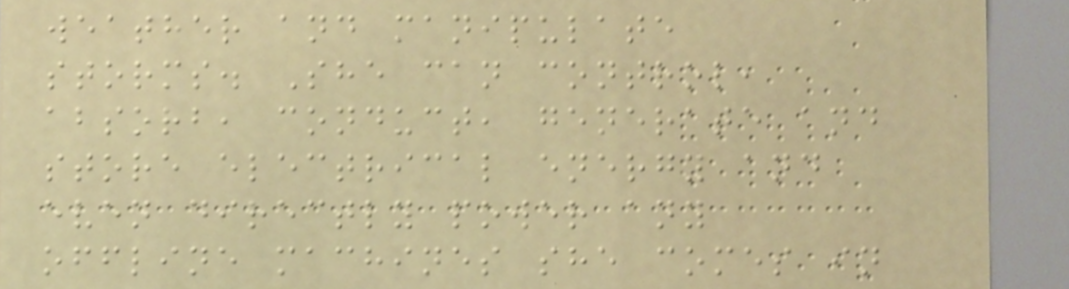weather and manipulate
storms. She can control,
absorb, conduct, generate and
store electrical energy and
even directly power any
offline machines she comes in
